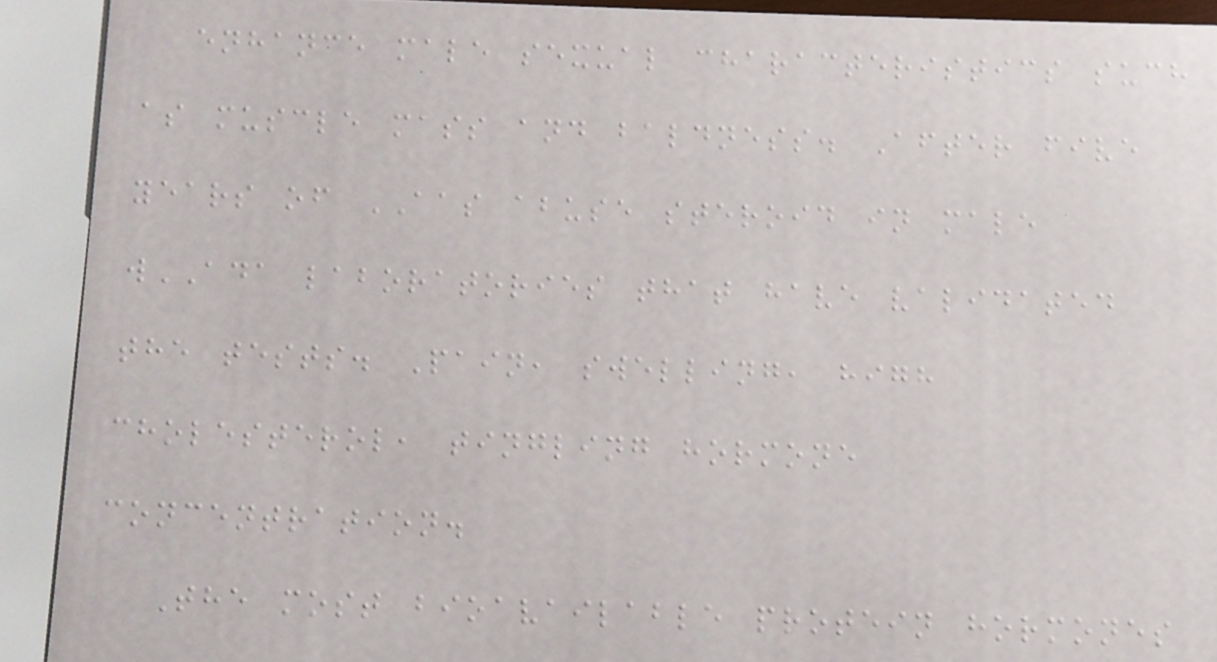enhance male sexual characteristics such
as muscle mass and baldness. After five
years of AAS abuse steroid in male
wADA laboratories that have validated
the tests. Pain, swelling, high
cholesterol, tingling hormone
concentration.
The most bioavailable protein hormones
